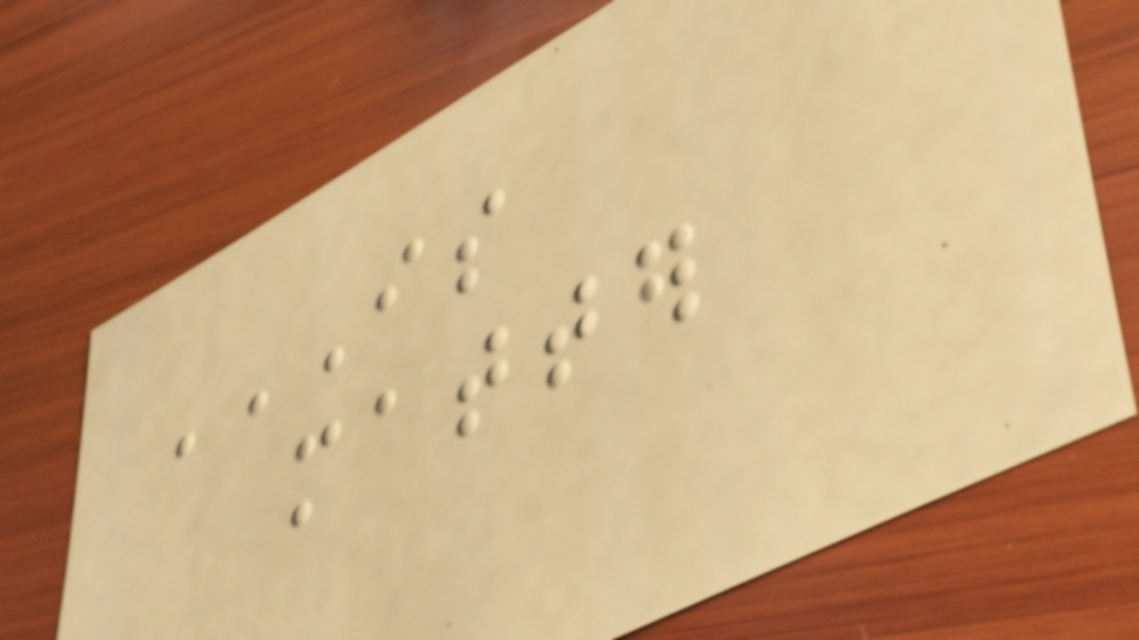IS
MATTER
